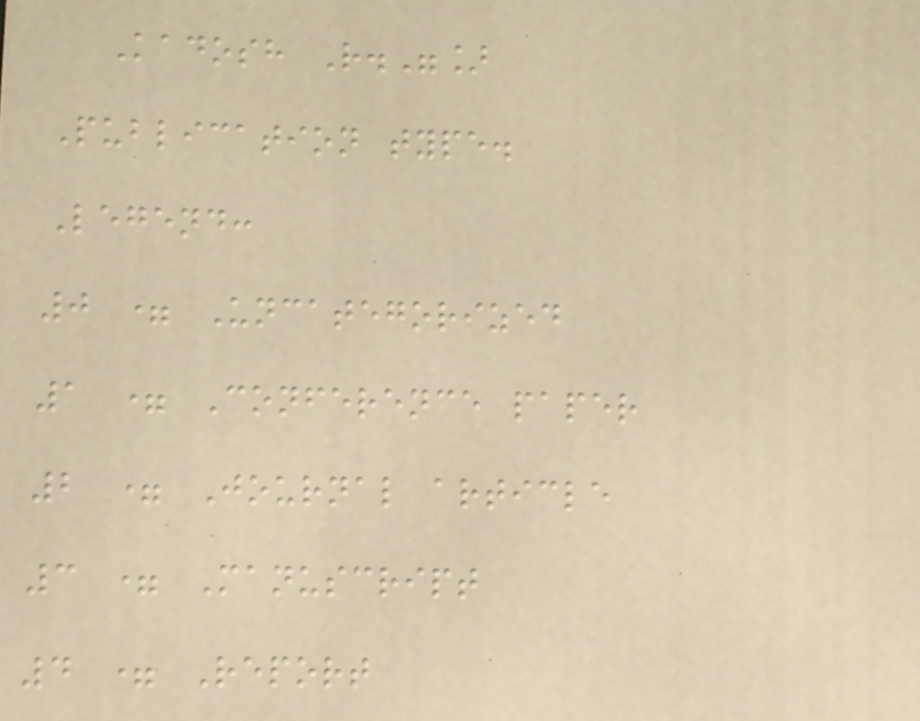Kadosh R."]
Publication type.
Legend:
0 = Uncategorized
1 = Conference paper
2 = Journal article
3 = Manuscript
4 = Report
